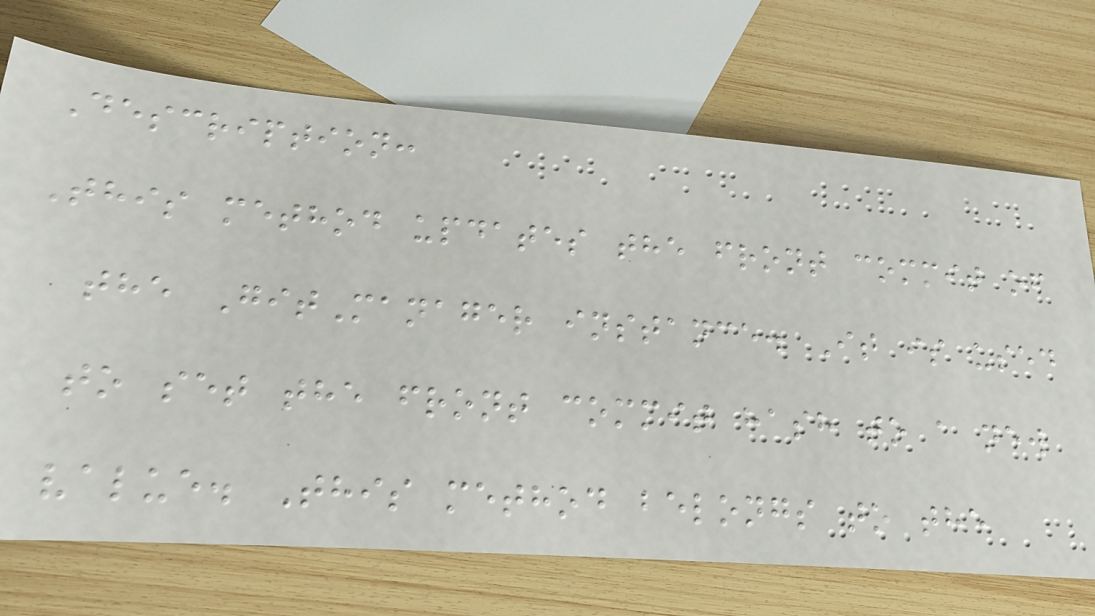Description:
This method updates the front commit of
the GitManager instance. It is used
to set the front commit hash to a new
value. This method belongs to the
